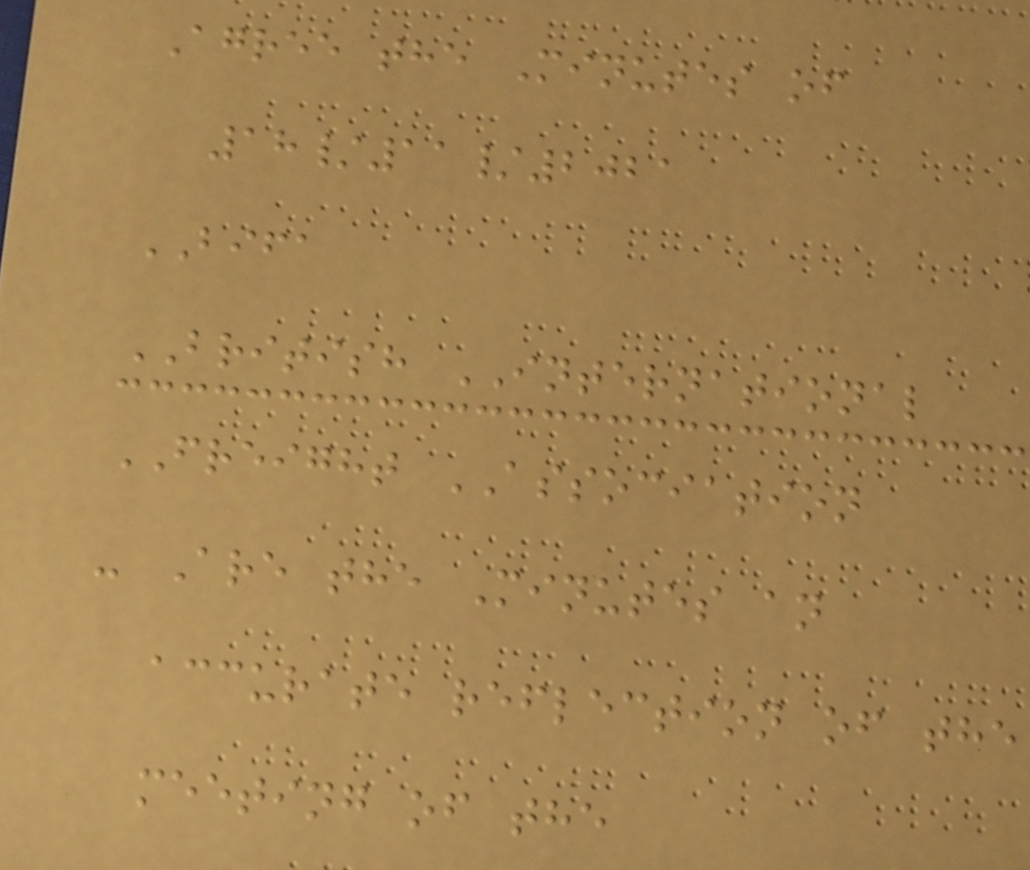Agree the Minutes of
18/11/2021
BIFA
BRITISH INTERNATIONAL
FREIGHT ASSOCIATION
- Are the Minutes an
accurate reflection of the
meeting of the
